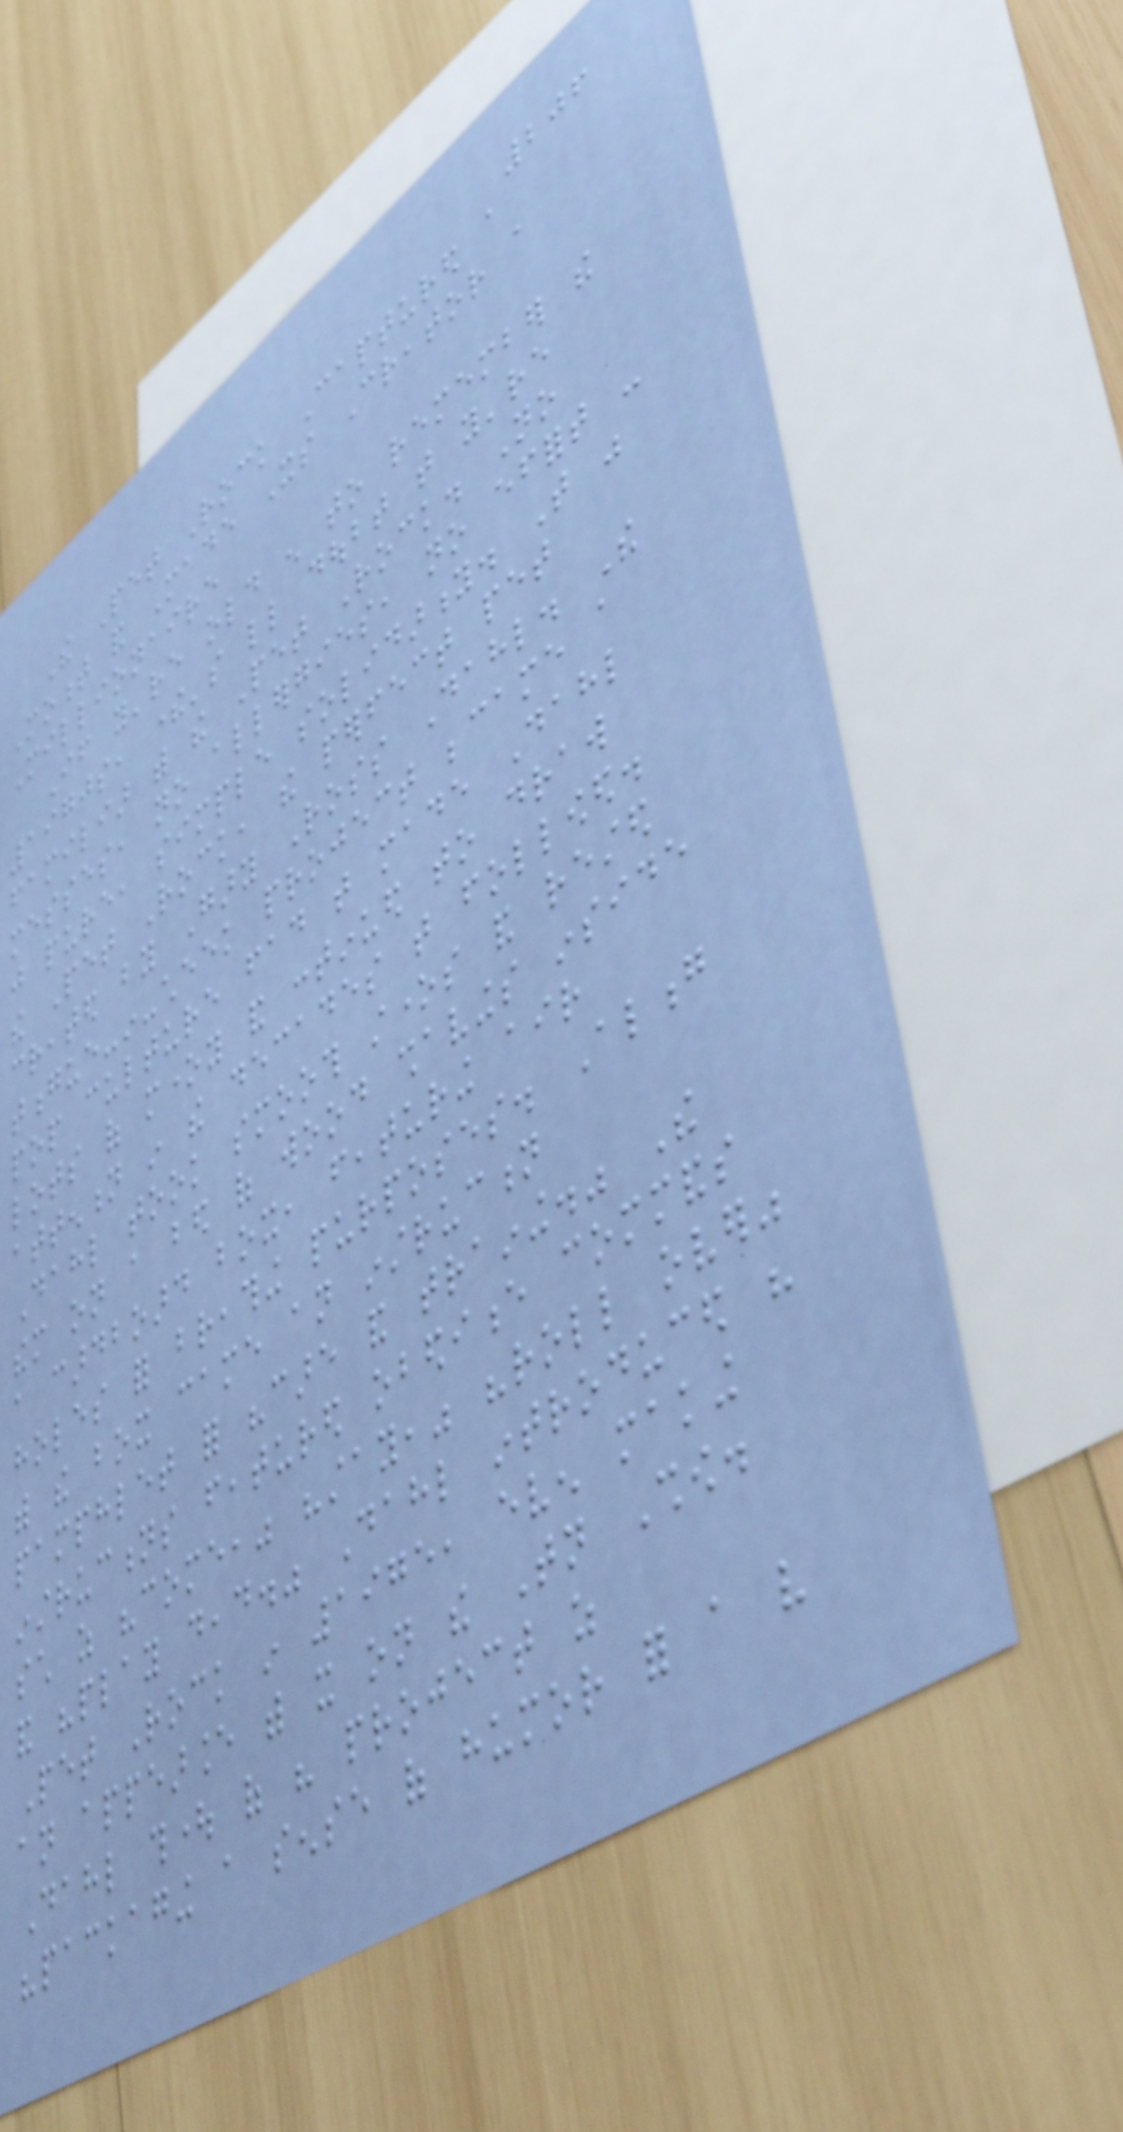206
The Pet Rock Captured a
Moment and Made Its Creator a
Millionaire
If you're old enough to remember the
1970s, there's little doubt that you're
familiar with the Pet Rock. No
messes, no allergies, no effort -
just pure, simple solidarity. That was
the Pet Rock, the perfect pet
created by Gary Ross Dahl. The
tongue-in-cheek project became a
pop culture fad that made Dahl
lots of money and continued to draw
attention in the decades that followed.
Dahl took smooth stones and rested
them on a bed of wood shavings inside
a cardboard box, featuring air
holes for breathing purposes. Along
with the box came an instruction
pamphlet for "care and training." The
instructions featured obedience commands
such as "come," "stay," "roll over"
and "play dead." Dahl introduced his
Pet Rock in 1975, even making
an appearance with it on the Tonight Show.
Dahl thought of his project as
"packaging a sense of humor for a very
